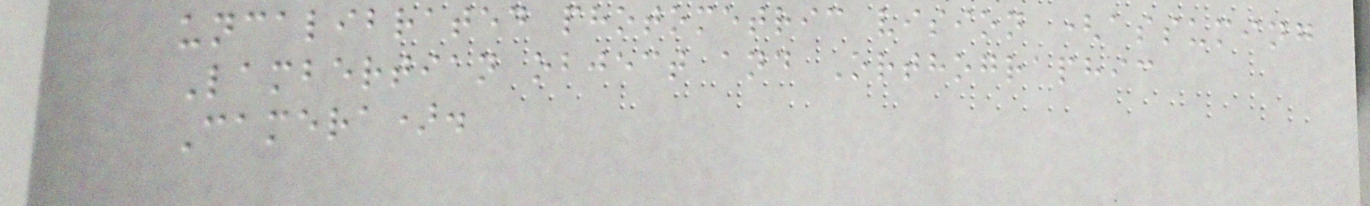uncalibrated photometric vision (assuming
Lambertian object and Orthographic
Camera).
